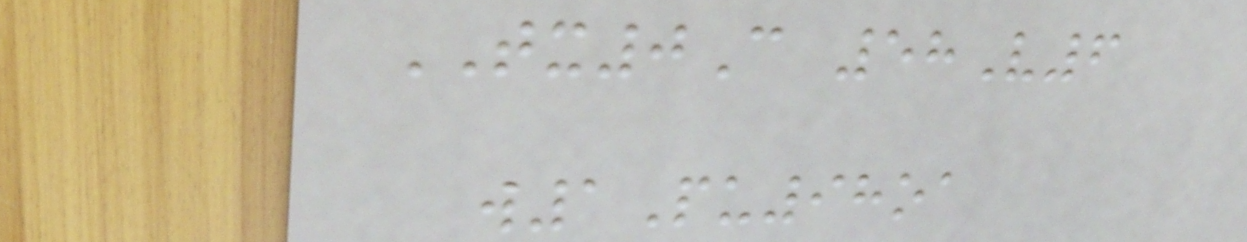TX0C 58V6
w1Pu98oa
